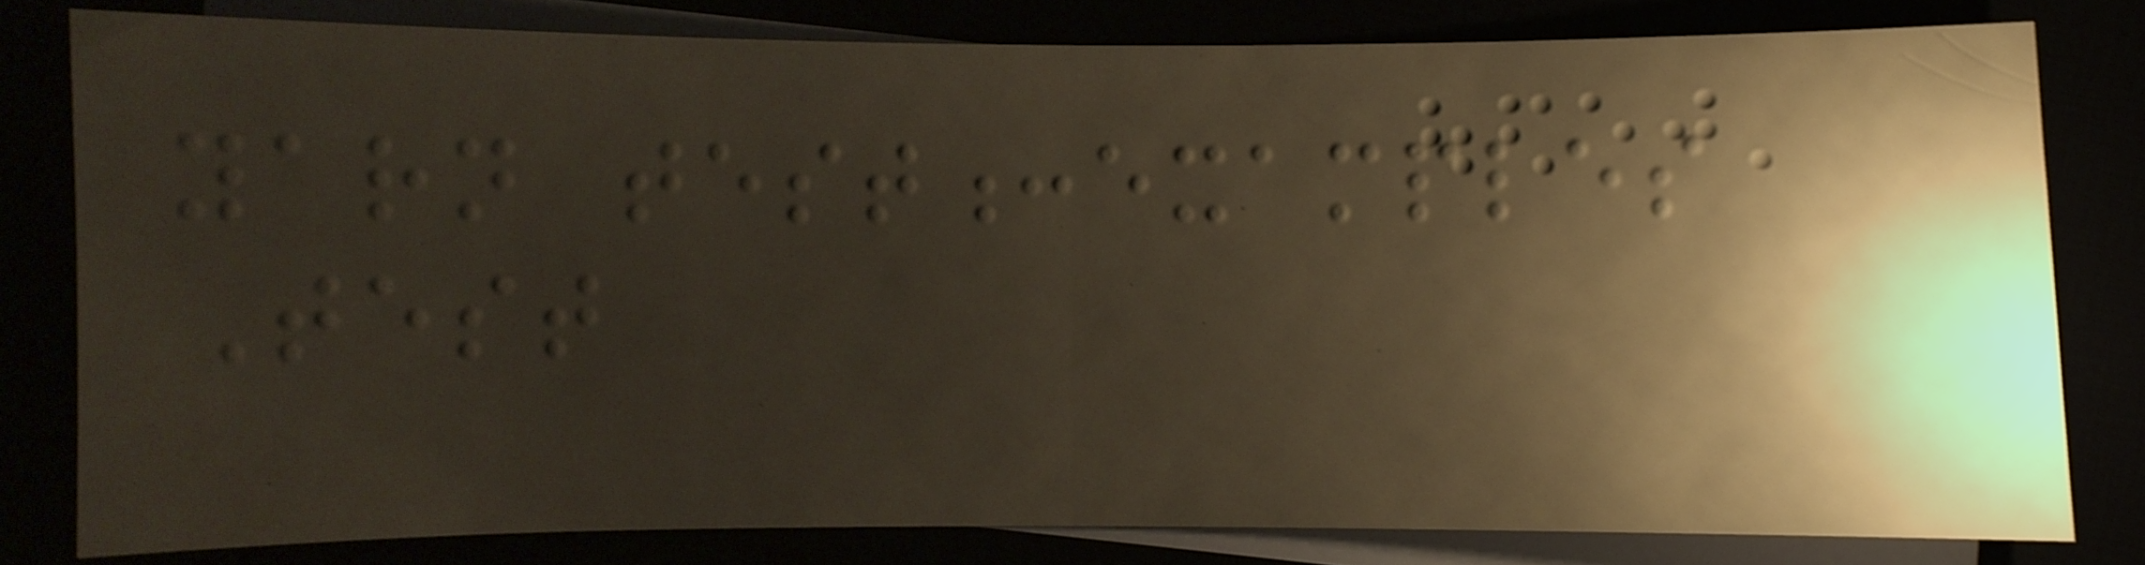yarn test:examples
Test
